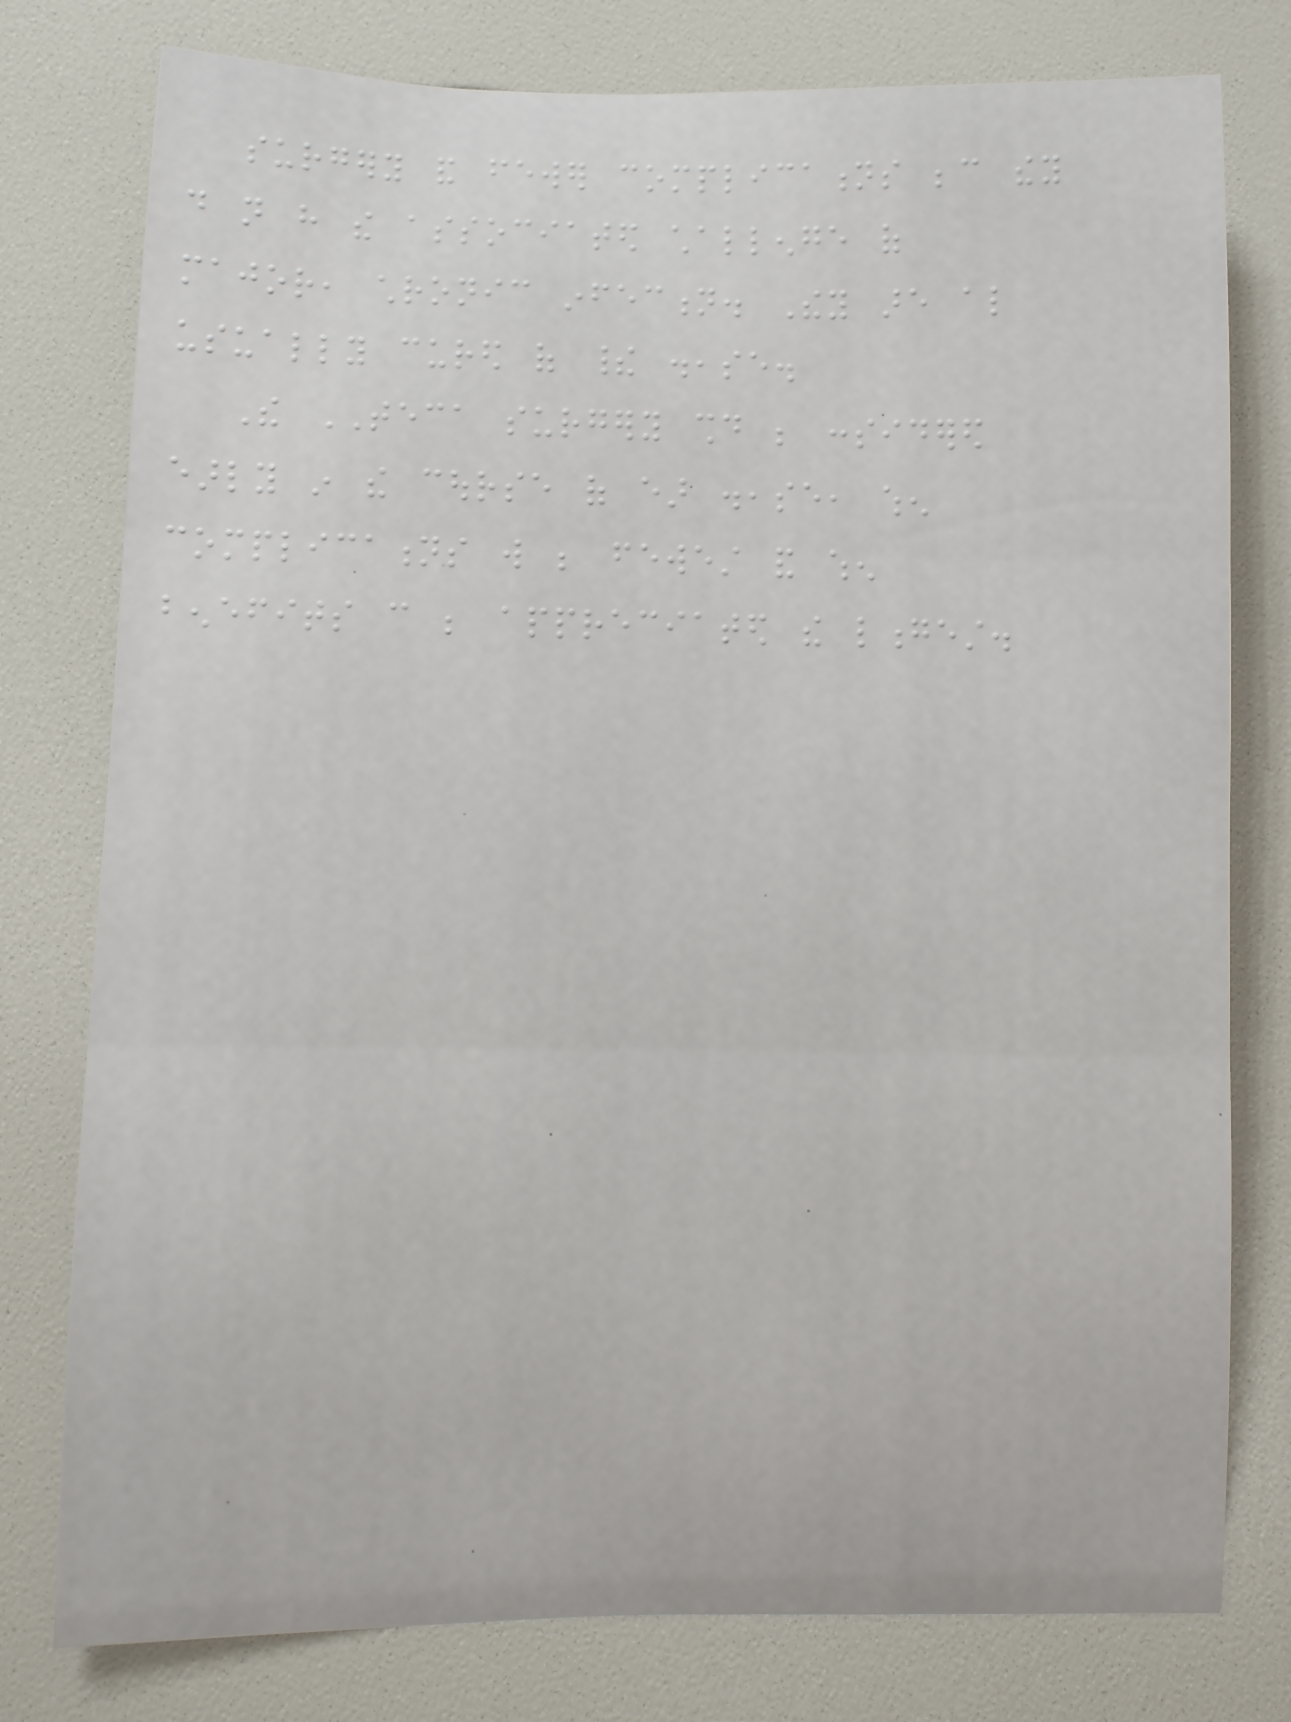surgery and fewer complications because they
do not have the associated challenge of
major, chronic infection. They are also
usually cured of their disease.
The TECA surgery should be considered
early in the course of ear disease, when
complications will be fewest and when
benefits can be appreciated the longest.
